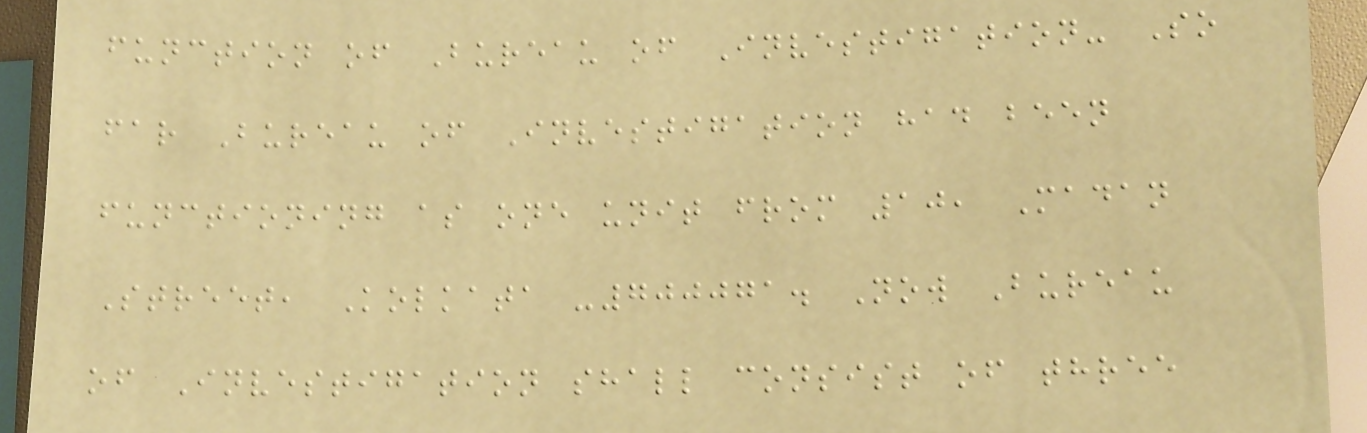function of Bureau of Investigation- So
far Bureau of Investigation had been
functioning as one unit from 10, Madan
Street, Kolkata -700071. Now Bureau
of Investigation shall consist of three
